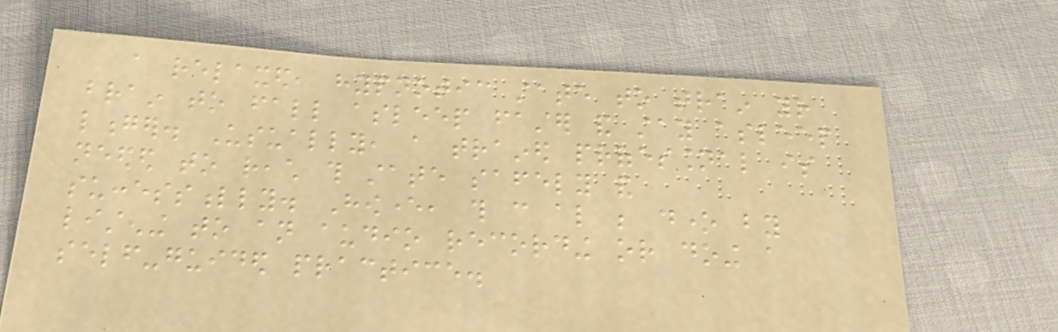a relaxed, hypnotic state to train your
brain to fall asleep faster and stay asleep
longer. Usually, a trained professional is
needed to reach this state safely and
successfully. However, this can also be done by
listening to an audio recording or doing a
self-guided practice.
